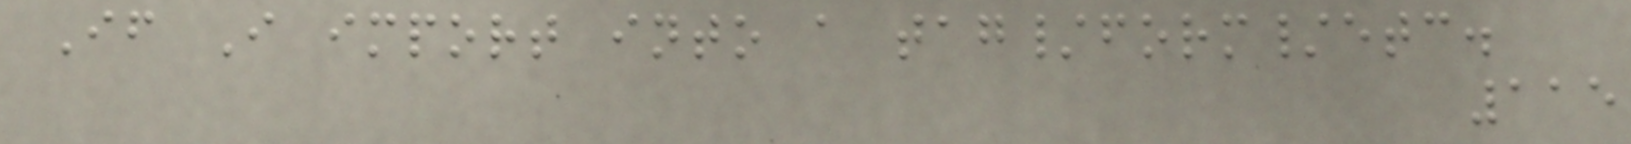If I import into a tag/form/etc.
115
